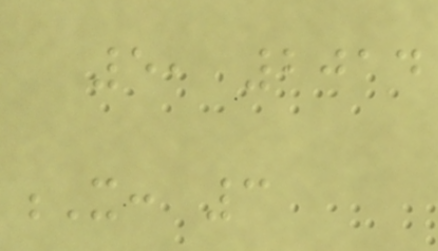5, 2014
X: 3
